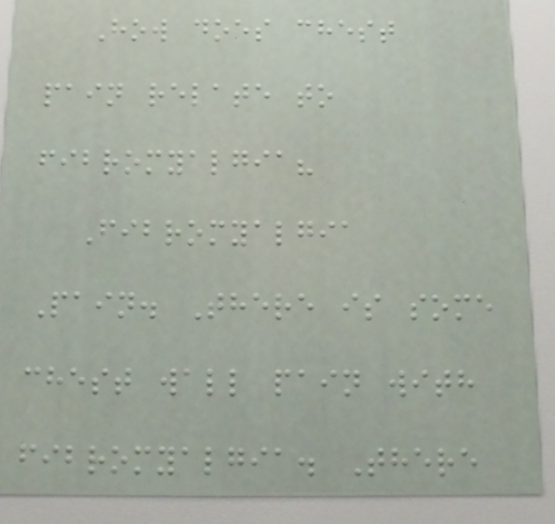How does chest
pain relate to
fibromyalgia?
Fibromyalgia
Pain. There is some
chest wall pain with
fibromyalgia. There
